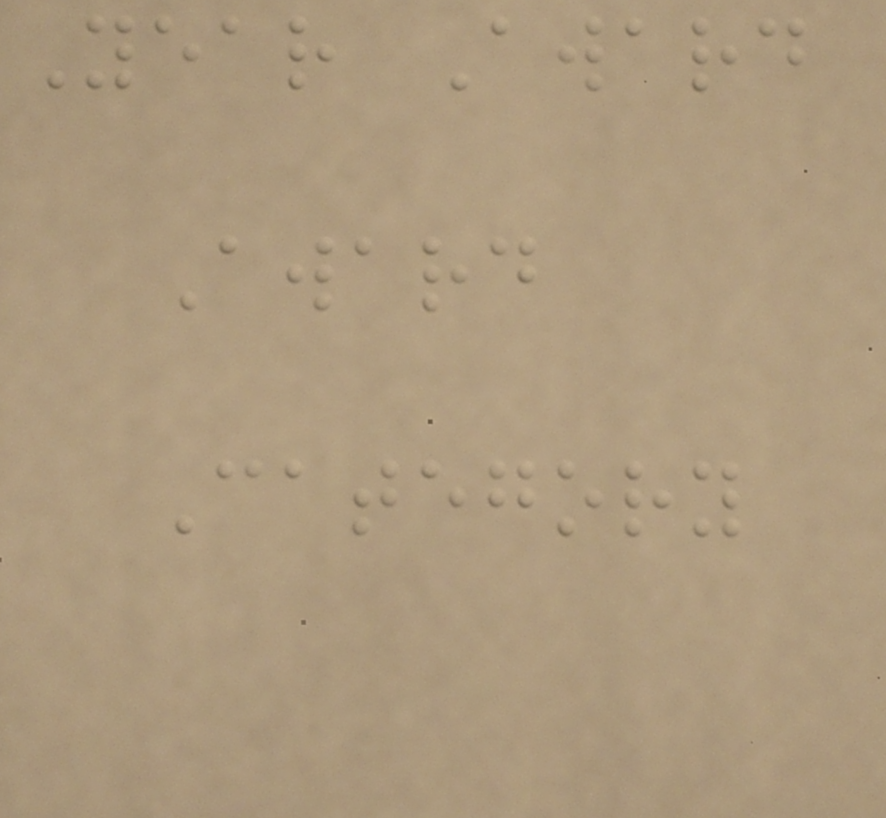Year Award
Award
Category
